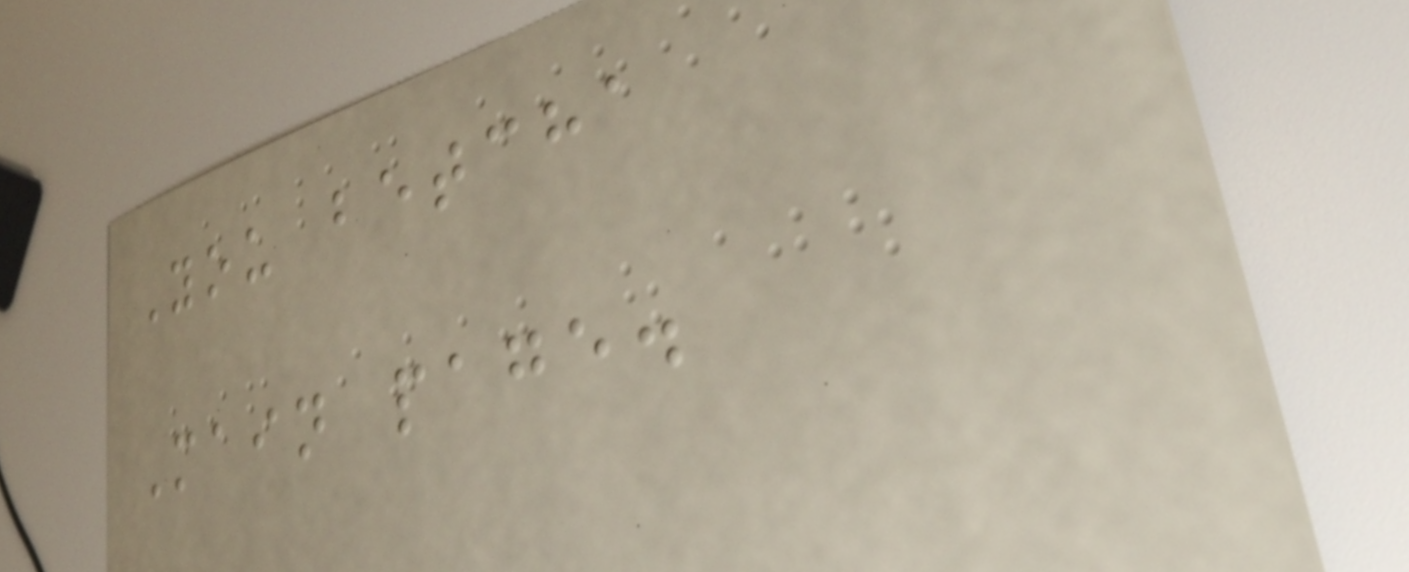You betcha
Main page.
